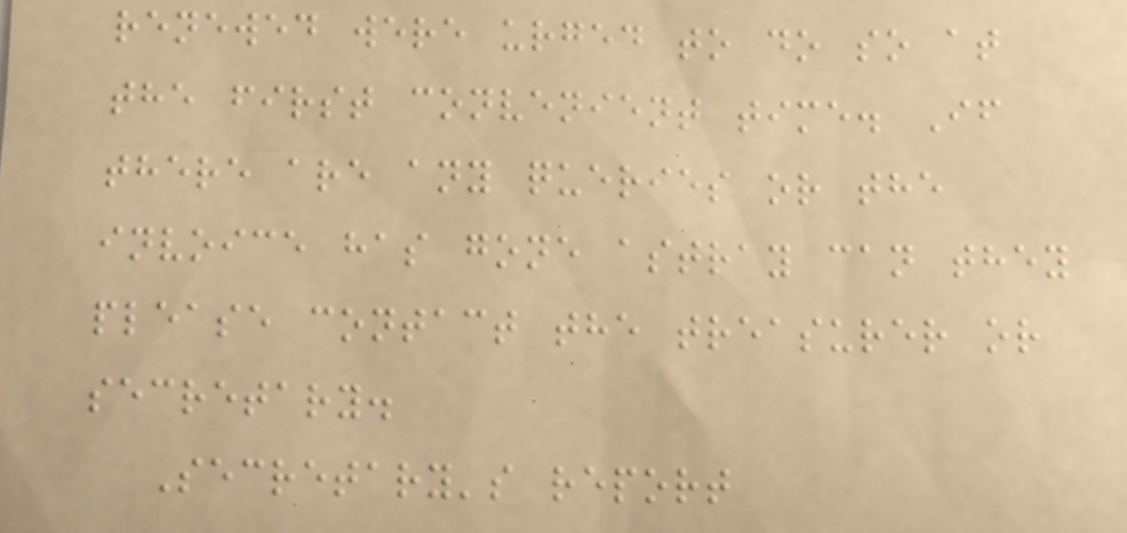renewed were urged to do so at
the first convenient time. If
there are any queries or the
invoice has gone astray can they
please contact the treasurer or
secretary.
Secretary's report
